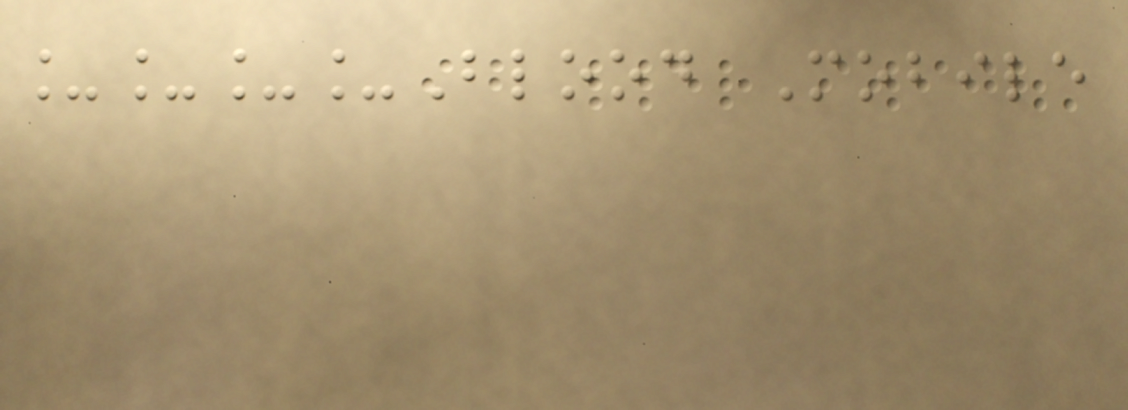____Blood Mobile
